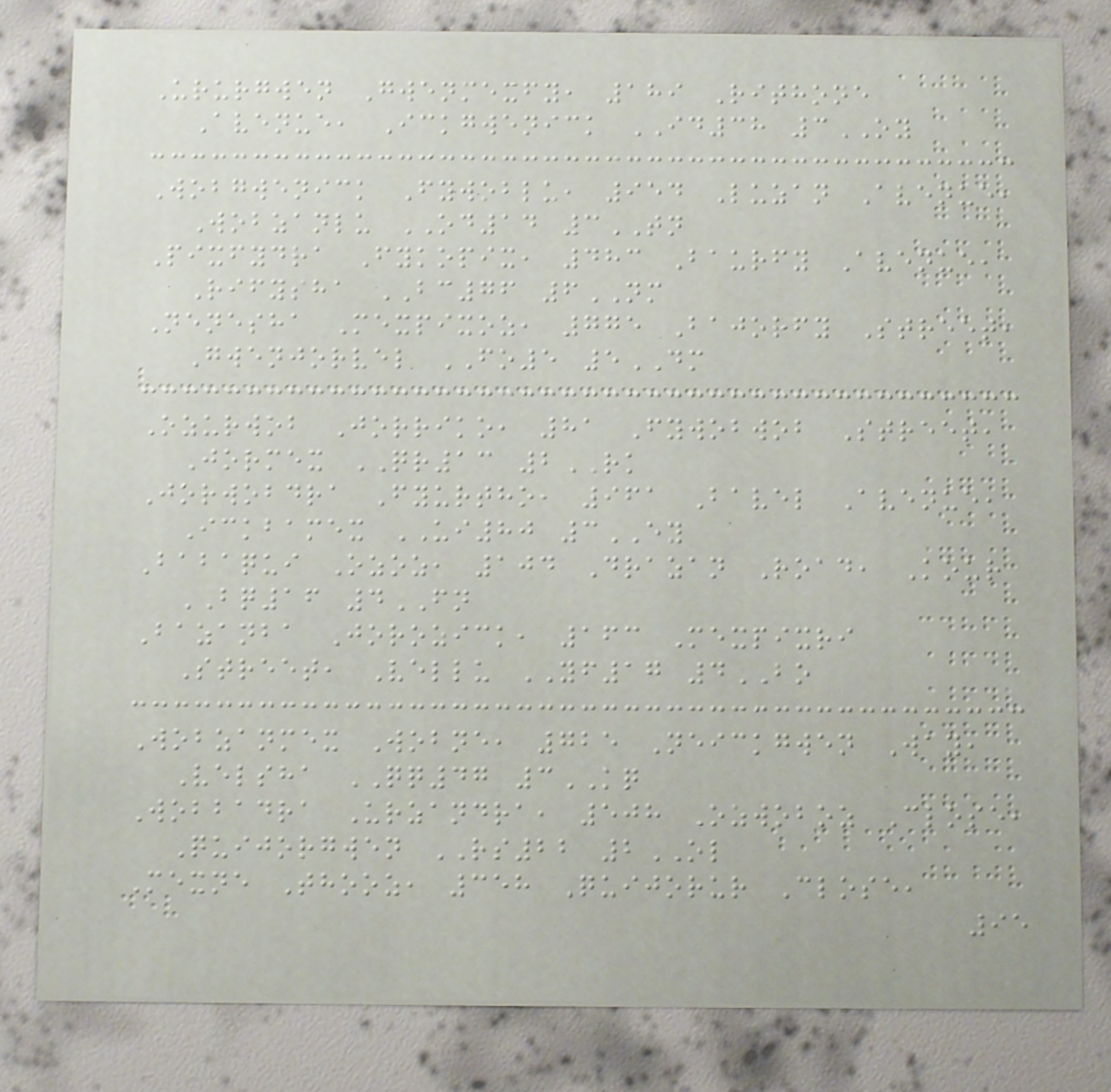Ururgwen Gwenmexfy, 189 Rithone
Avenue, Ickgwenick ID38 3OY
Wobgwenick Fywoblu, 954 Luzan Avenue,
Wobzanlu OD14 3TN
Pixfydra Fykopix, 483 Baurfy Avenue,
Rifysha BC76 6NM
Nenesha Mexpixoz, 775 Bajorfy Street,
Gwenjorvel FO5 5DM
Ozurwob Jorriko, 81 Fywobwob Street,
Jormex QR13 2RK
Jorwobdra Fyurtho, 961 Bavel Avenue,
Ickbamex UI80 3EY
Babaqui Ozoz, 104 Drazan Road, Kour
BQ16 4FN
Bazanba Jorozick, 163 Mexpixri
Street, Vellu YF17 4BO
Wobzanmex Wobne, 725 Neickgwen Way,
Velsha QQ47 3KQ
Wobbadra Urzandra, 508 Ozwoboz Close,
Quijorgwen RS22 2OL
Mexne Thooz, 358 Quijorur Close,
95
